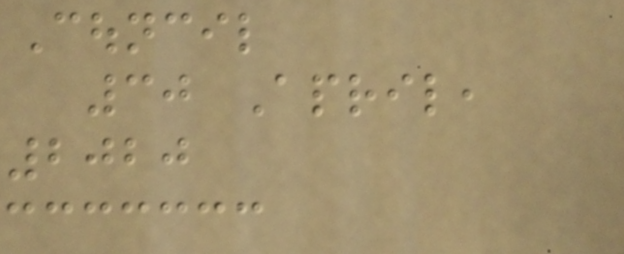Council
30 April,
2020
